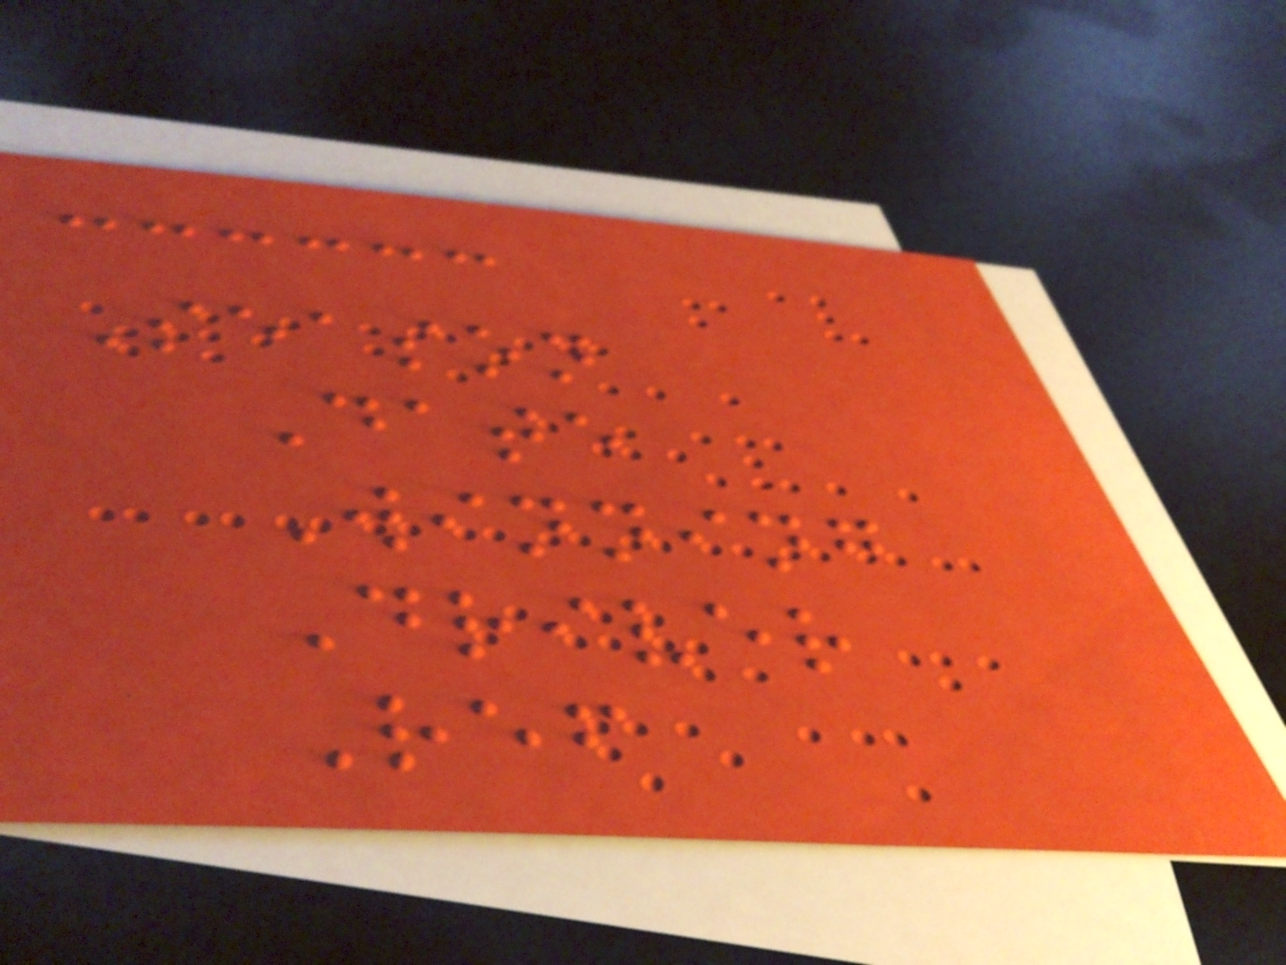Season
Date
Winning
Driver
Ref
